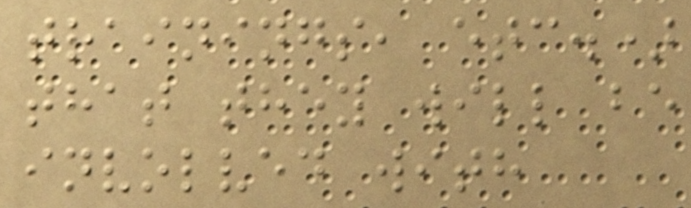trainings, etc.)
that they will be
involved with
